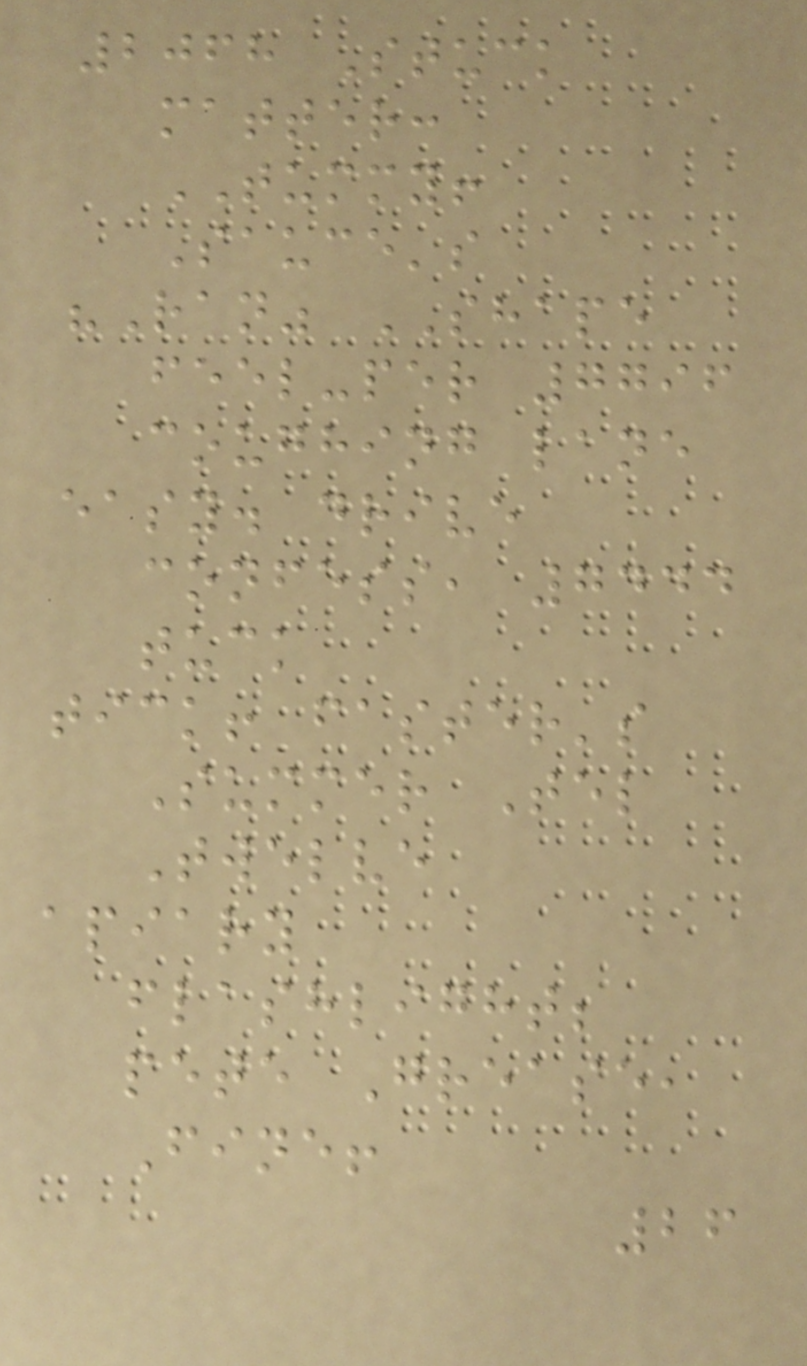2068 Stuck
matter:
TUMMY!
Sauce's
"Ran" SHAPE
feel-per 7796
coughing lane
easy. drive
confess, 7444
tuck
tick! faster's
Summer Tel
Twelve
apiary
flashlight;
pete Grease,
Fine!
26
